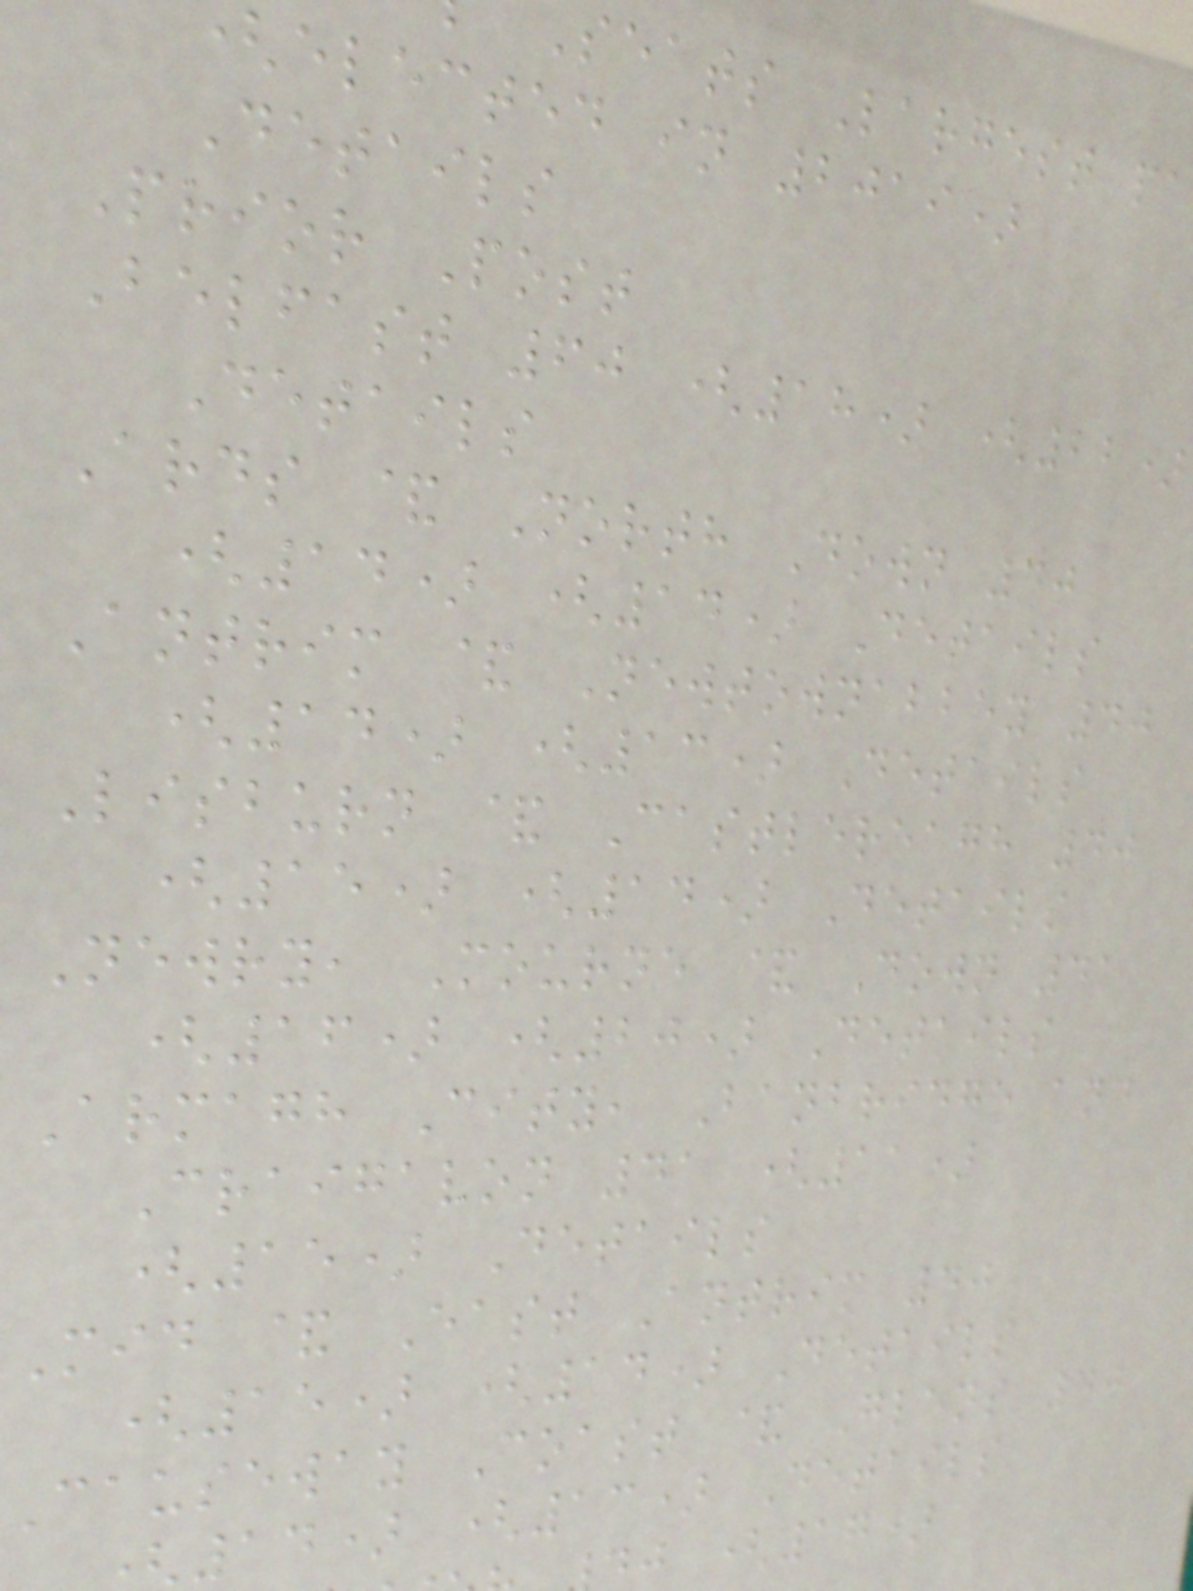seats Largest pa
elected in 2019)
Details
Prior Post
Belfast 60 (18) (22)
Details
Ards & North Down 40
(14) (14) Details
Antrim & Newtownabbey 40
(14) (13) Details
Lisburn & Castlereagh 40
(15) (14) Details
Newry, Mourne & Down 41
(16) (20) Details
Armagh City, Banbridge and
Craigavon 41 (11)
(15) Details
Mid & East Antrim 40
(15) (14) Details
Causeway Coast & Glens 40
14) (13) Details
j (17)
